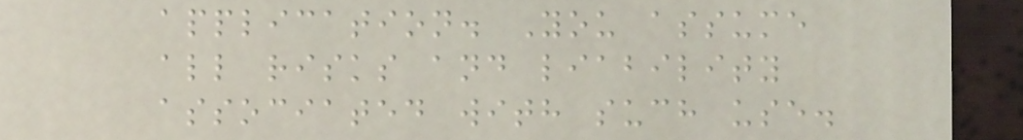application. You assume
all risks and liability
associated with such use.
